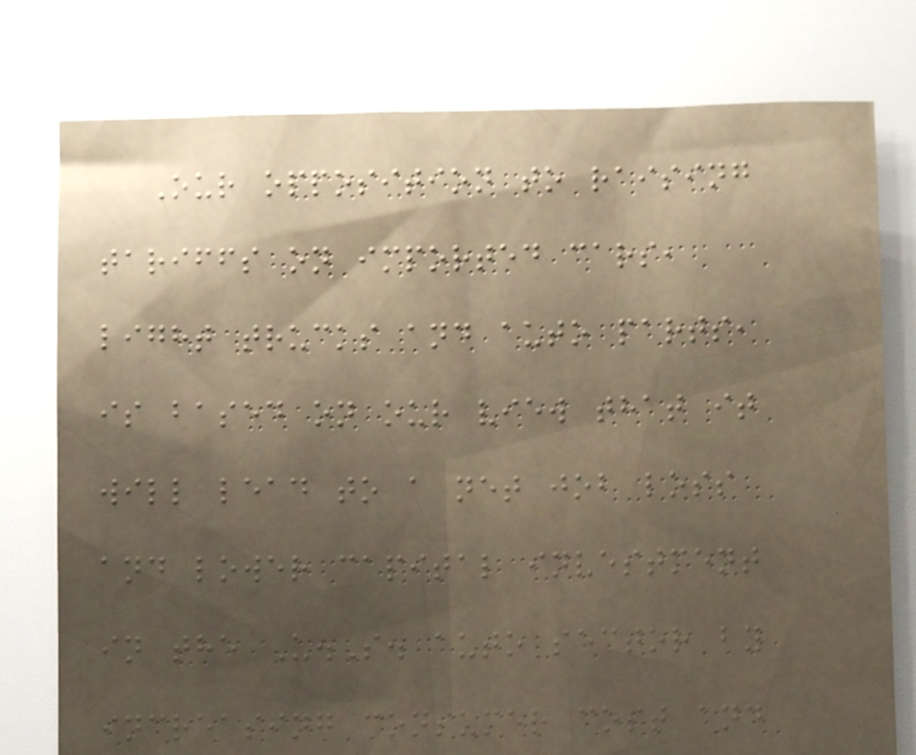Our opposition to raising
tariffs on imported cars,
light trucks and auto parts,
is based on our view that it
will lead to a net job loss
and lower capital investment
in the U.S. auto sector by
increasing consumer cost and
